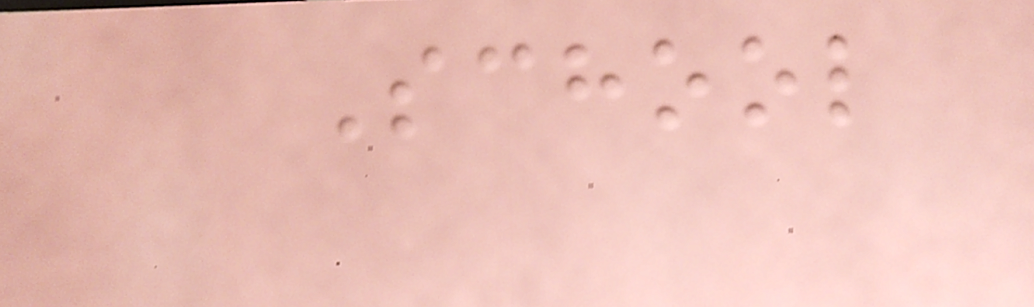School
